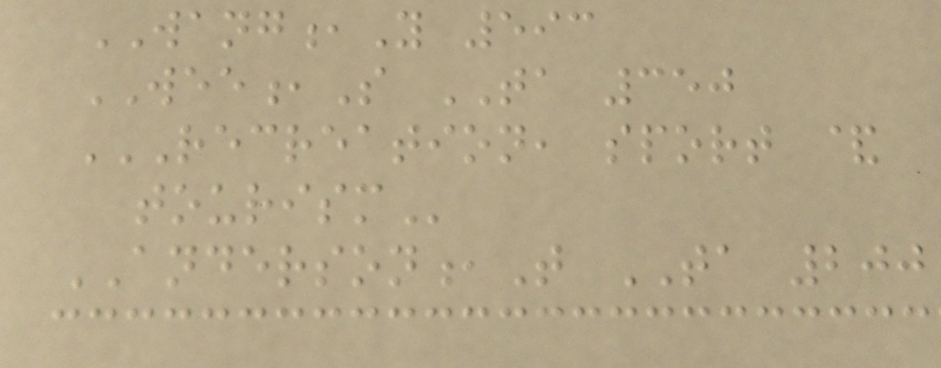WANG,Y 593
WEE,S TA 350
RECREATION, SPORT &
TOURISM
ANDERSON,T TA 200
